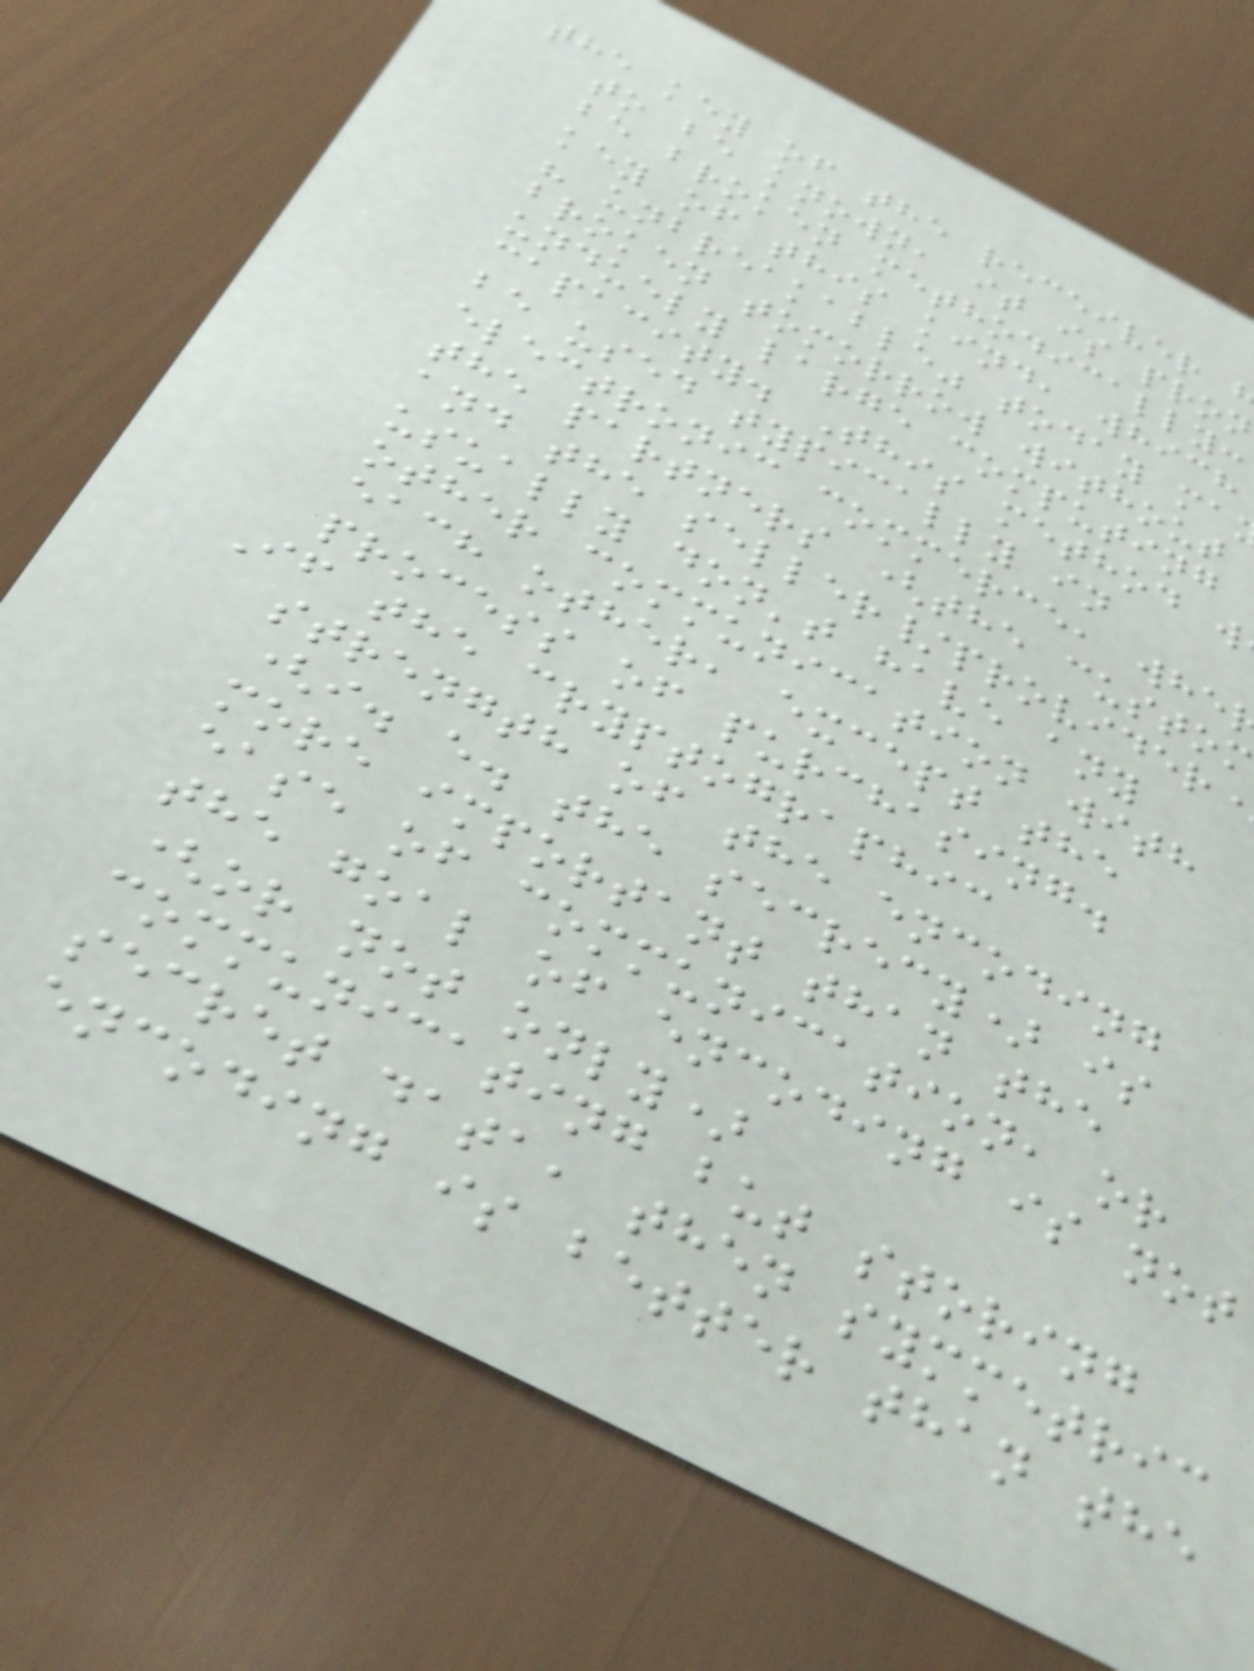the key of the receiver
to be known, it is pron
be broken methodically:
key of this kind, which
" unbreakable" today ma
broken tomorrow without
unduely large computing
capacity. This method w
be used typically in
electronic commerce, whe
the partners (the custom
and the seller/provider
usually don't have any
other communication with
each other, except the
process of purchasing.
If the cryptographic
strength of the encoding
(i. e. the secrecy) is
more important than the
ease of communication, or
the goal of encoding is not
(or not only)
communicating but storing
secret data, then symmetric
encoding is better than the
